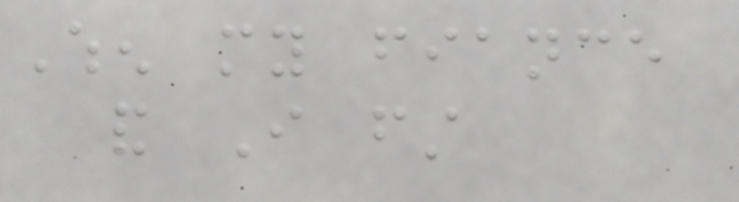When my fiance
and I first
